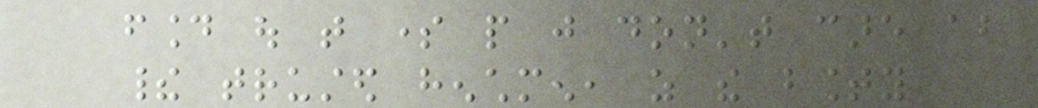found out that some people just don't care about
their trusted henchmen, as the bounty
